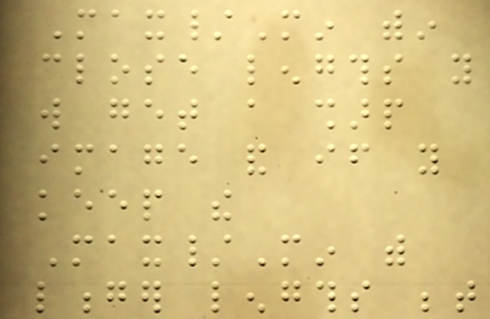Max/Min within
close lengths you
will get a sharp
image and if you
keep the
Max/Min with
longer lengths between
